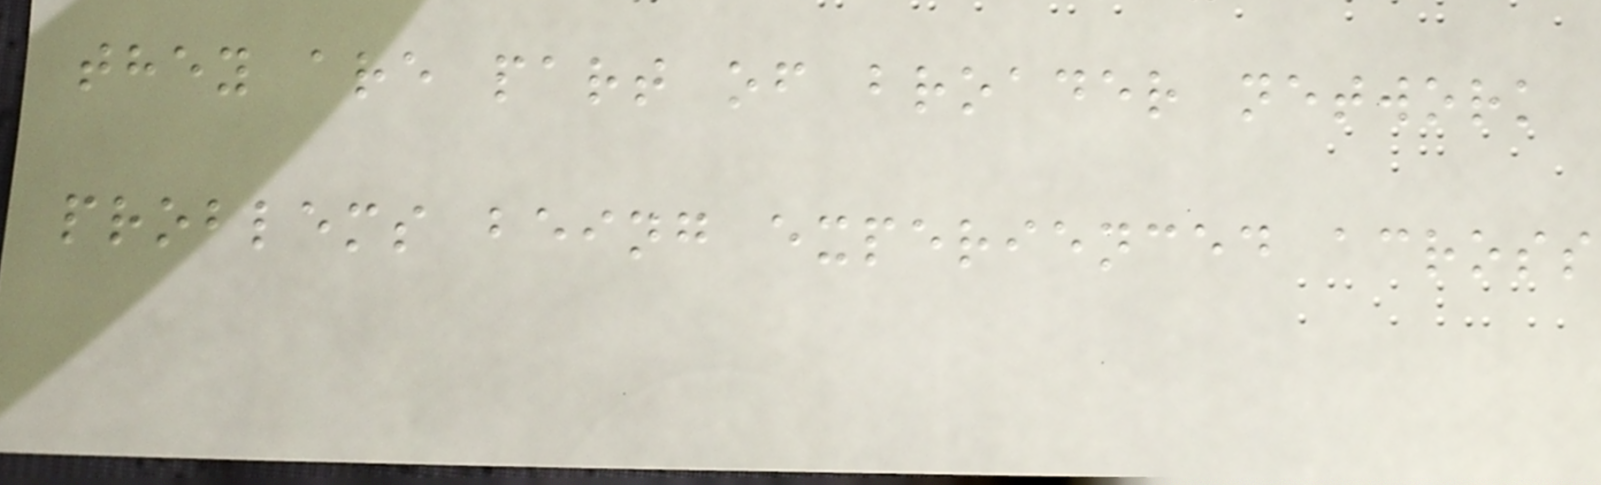they are part of broader network
problems being experienced across
